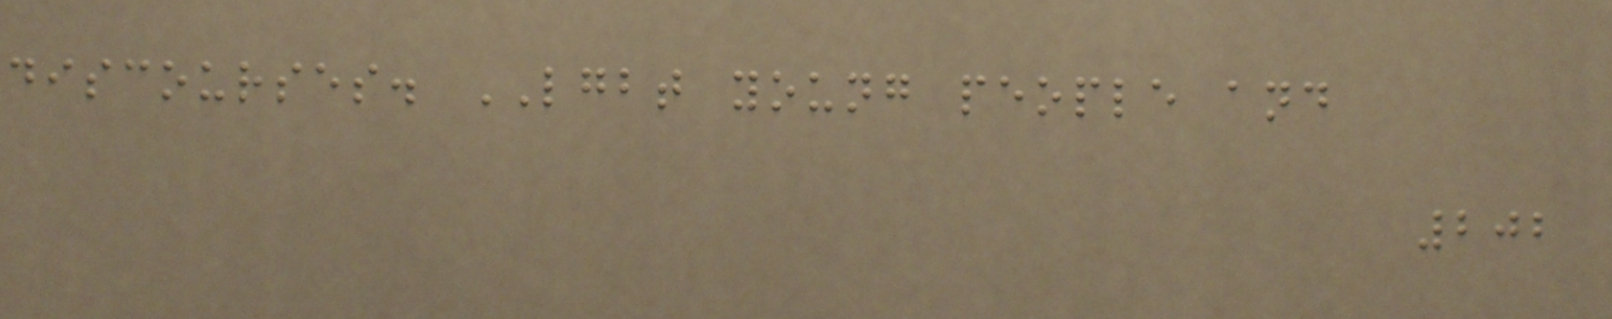discourses. LGBT young people and
202
